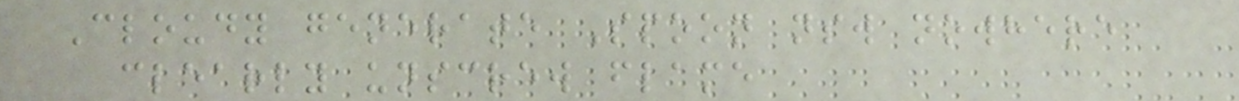Cloudy generate Spoon nsw nowhere
clearly unscrew flame
